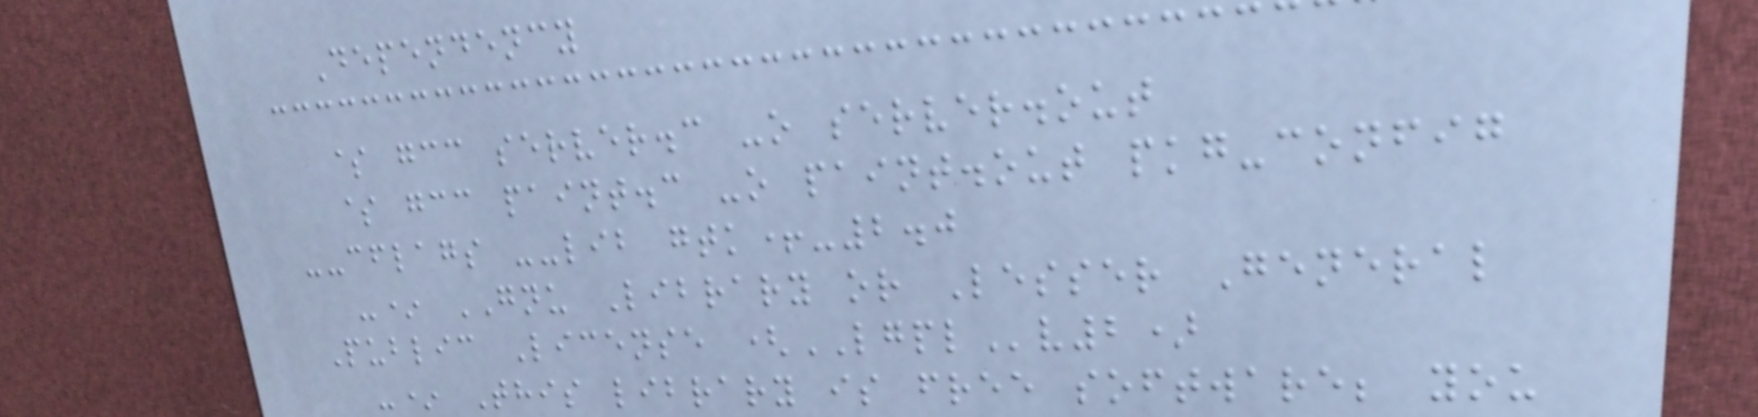Dependency
$ gcc server.c -o server.out
$ gcc paint.c -o paint.out pkg-config
--cflags --lib gtk+-2.0
-* GNU Library or Lesser General
Public License (LGPLv2)
-* This library is free software; you
